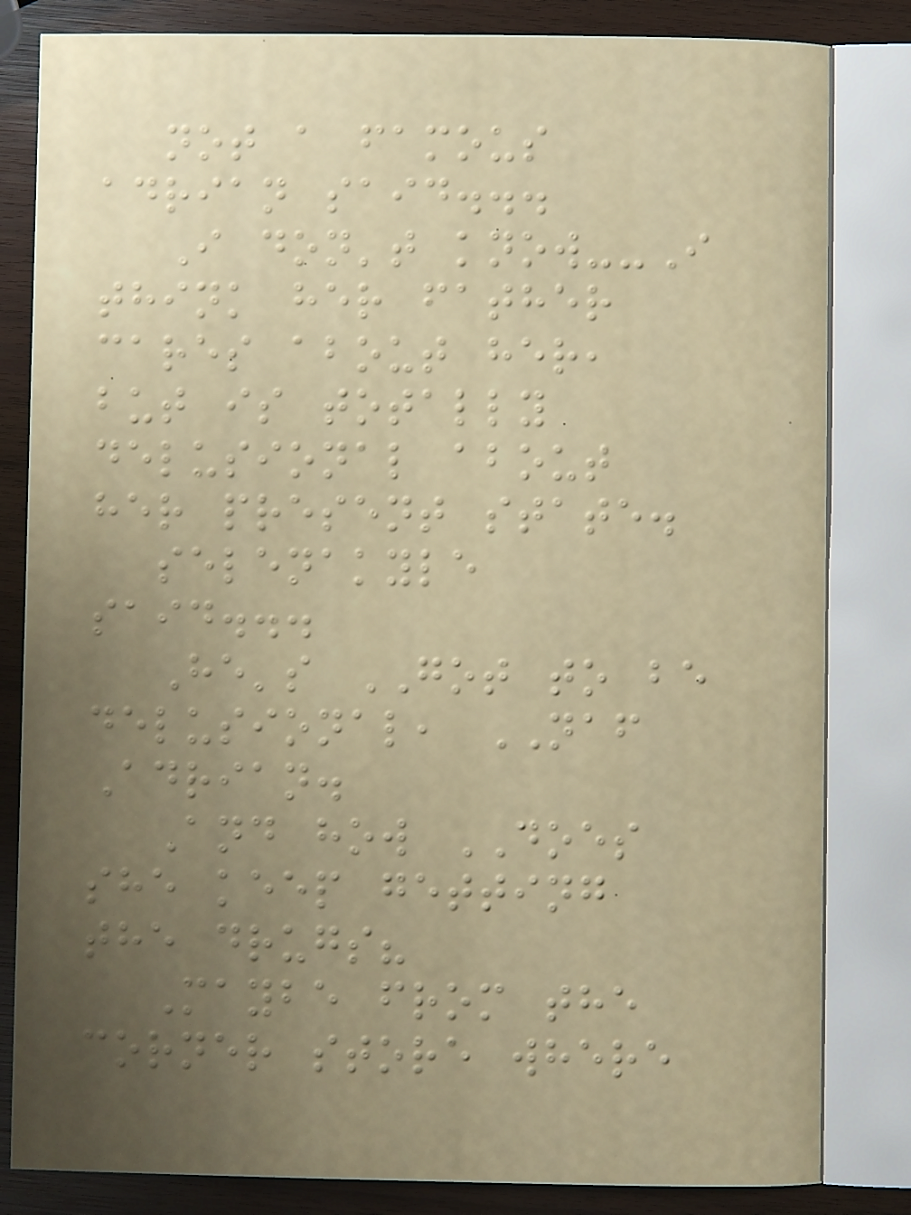not a famous
adrian said...
I don't know--I
think her father
cares about her,
but is totally
delusional about
her present state.
selenakyle
said...
He's GOT to be
delusional, NAF
Adrian.
And how DOES
she keep getting
the drugs?
Maybe from the
corner store where
